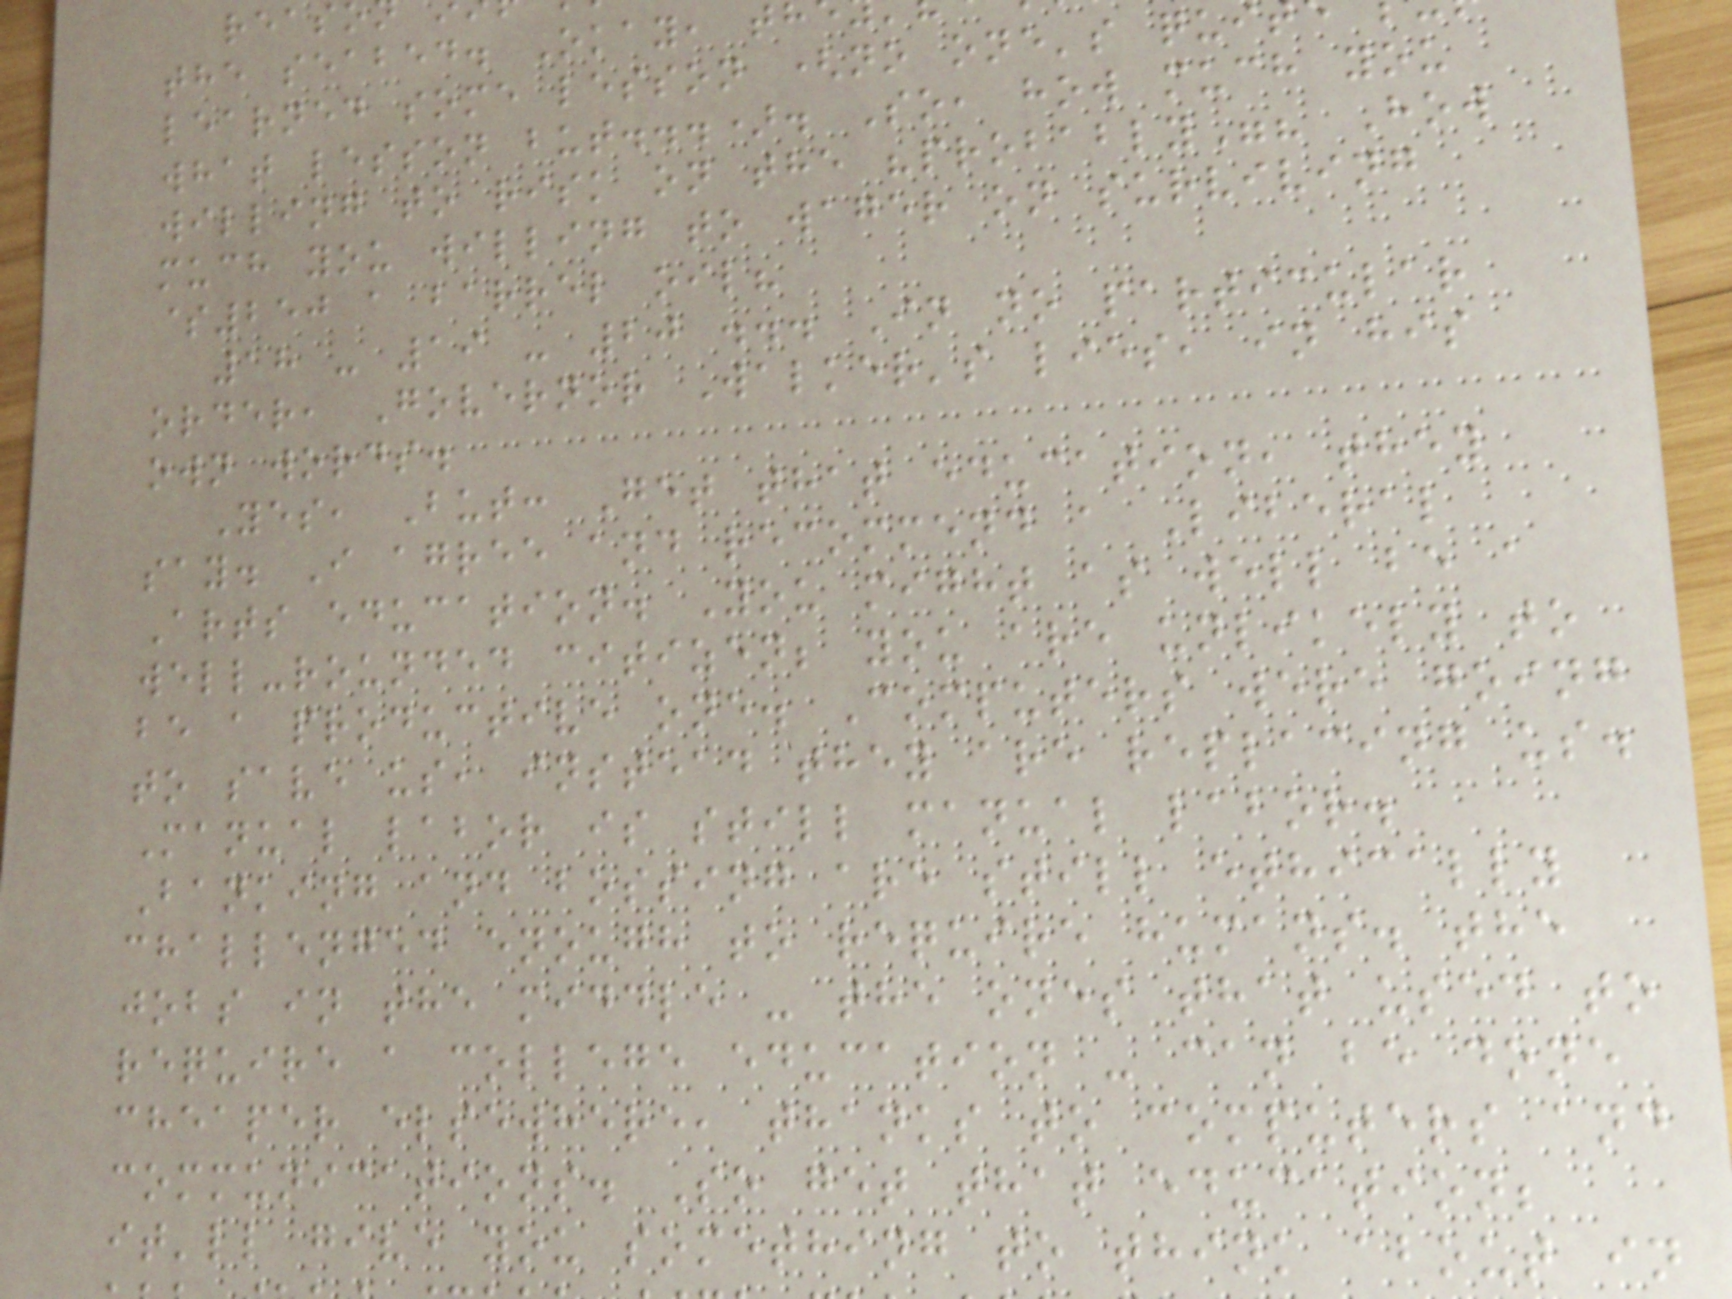the seabed. Okay, th
learned some lesson (no one's qui
what lesson but...). So, how much you
willing to risk on the "probably"? How
much you willing to wager on surviving
$250 a barrel oil?
18 - 19 - 20 ... In no particular
order, Governor Walker's lies, in his
own words.
Yes, But: Get that education, they
say. I agree and recommend a Liberal
Arts education. You might as well be a
well-rounded citizen; you are unlikely to
be a productive one. Computers were going
to save us, instead they are replacing us.
Manual labor is still manual labor.
Banking and bossing are still ethically
challenged enough to require humans. the
jobs in the middle - the ones that used to
require a college education - can be done
cheaper elsewhere, thanks to computers and
communications. So get that education;
it'll give you something to think about in
